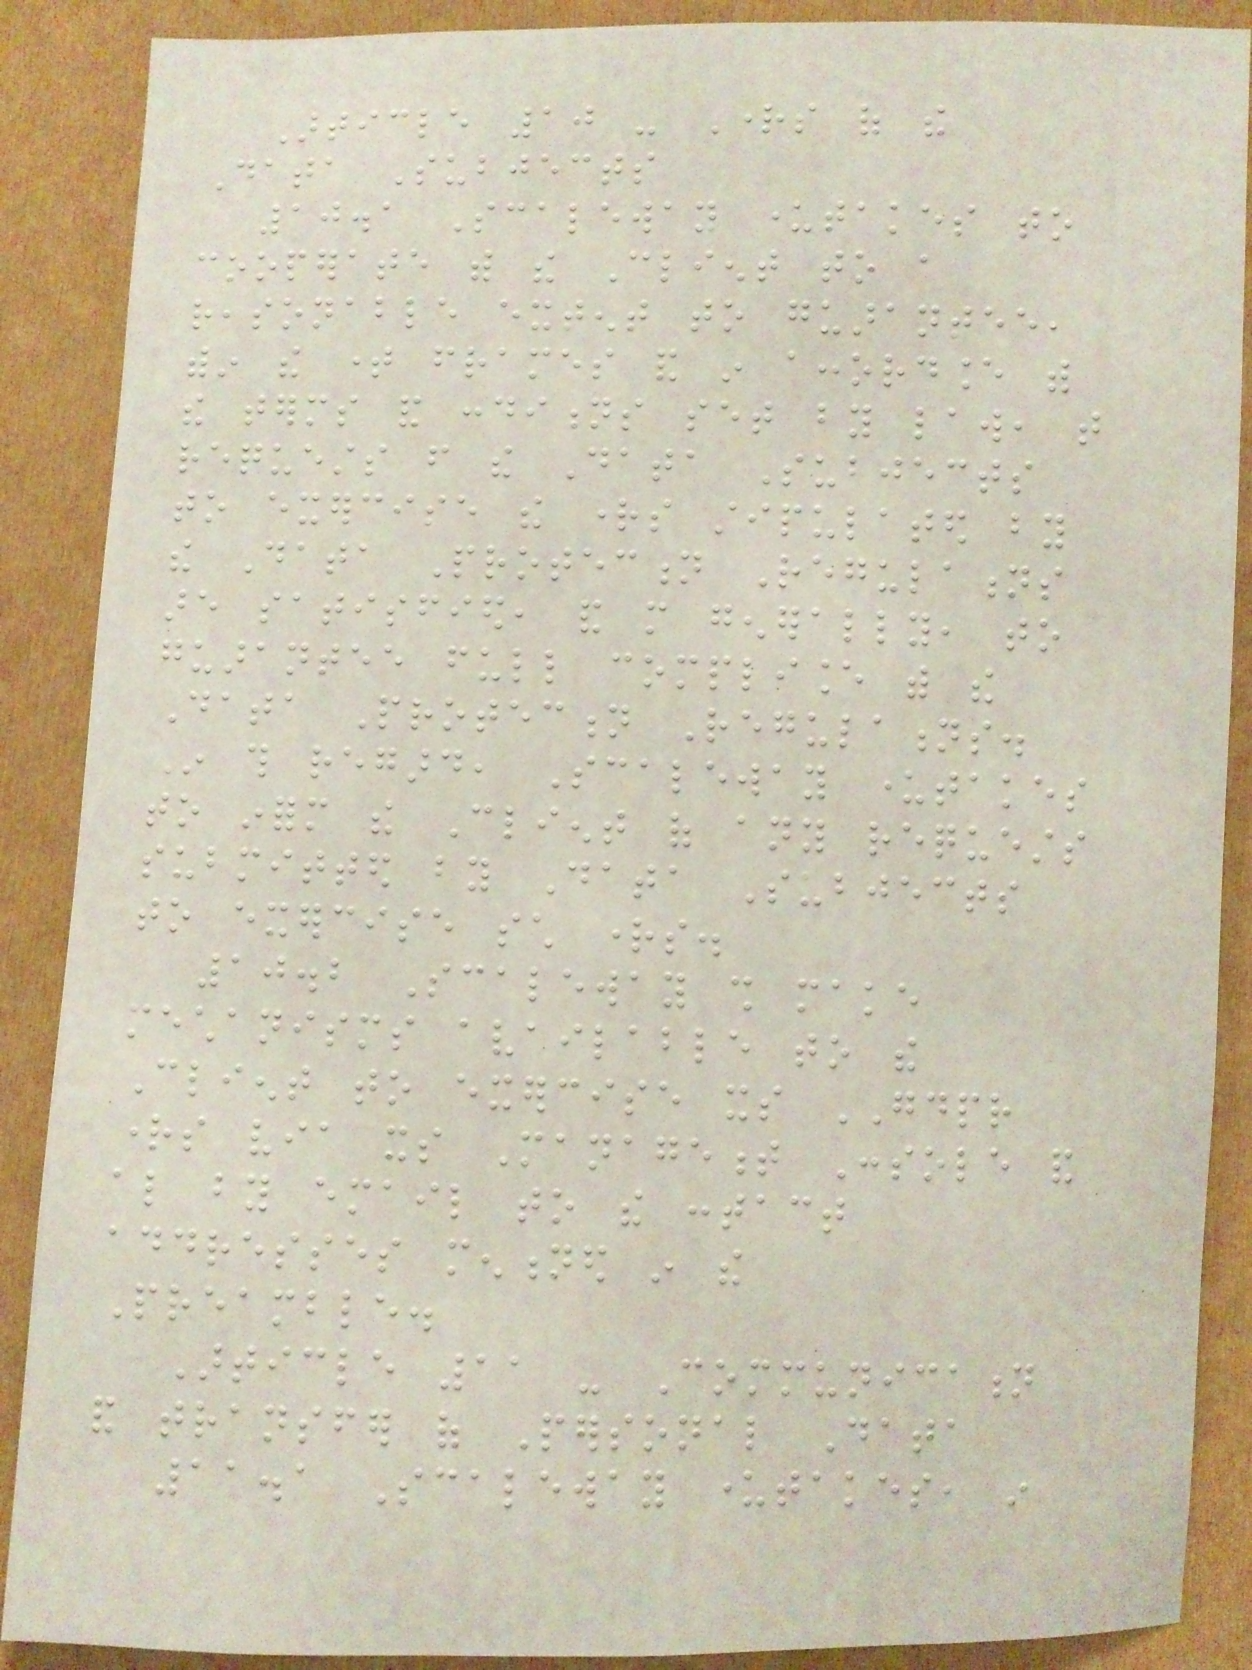Article 10 - Rights of the
Data Subjects
10.1 Scaleway undertakes to
cooperate with the Client to a
reasonable extent to guarantee,
within the time frames and in accordance with
the terms and conditions set by law, that
requests from the Data Subjects
to exercise the rights stipulated by
the Data Protection Regulations
are satisfied, and more generally, to
guarantee full compliance with the
Data Protection Regulations.
In this regard, Scaleway undertakes
to inform the Client of any requests
submitted by Data Subjects
to exercise such rights.
10.2 Scaleway shall make
mechanisms available to the
Client to exercise its GDPR
rights via its Management Console and
also by email to the contact
addresses mentioned in the
Preamble.
Article 11 - Communication
and transfer of Personal Data
11.1 Scaleway undertakes, in
